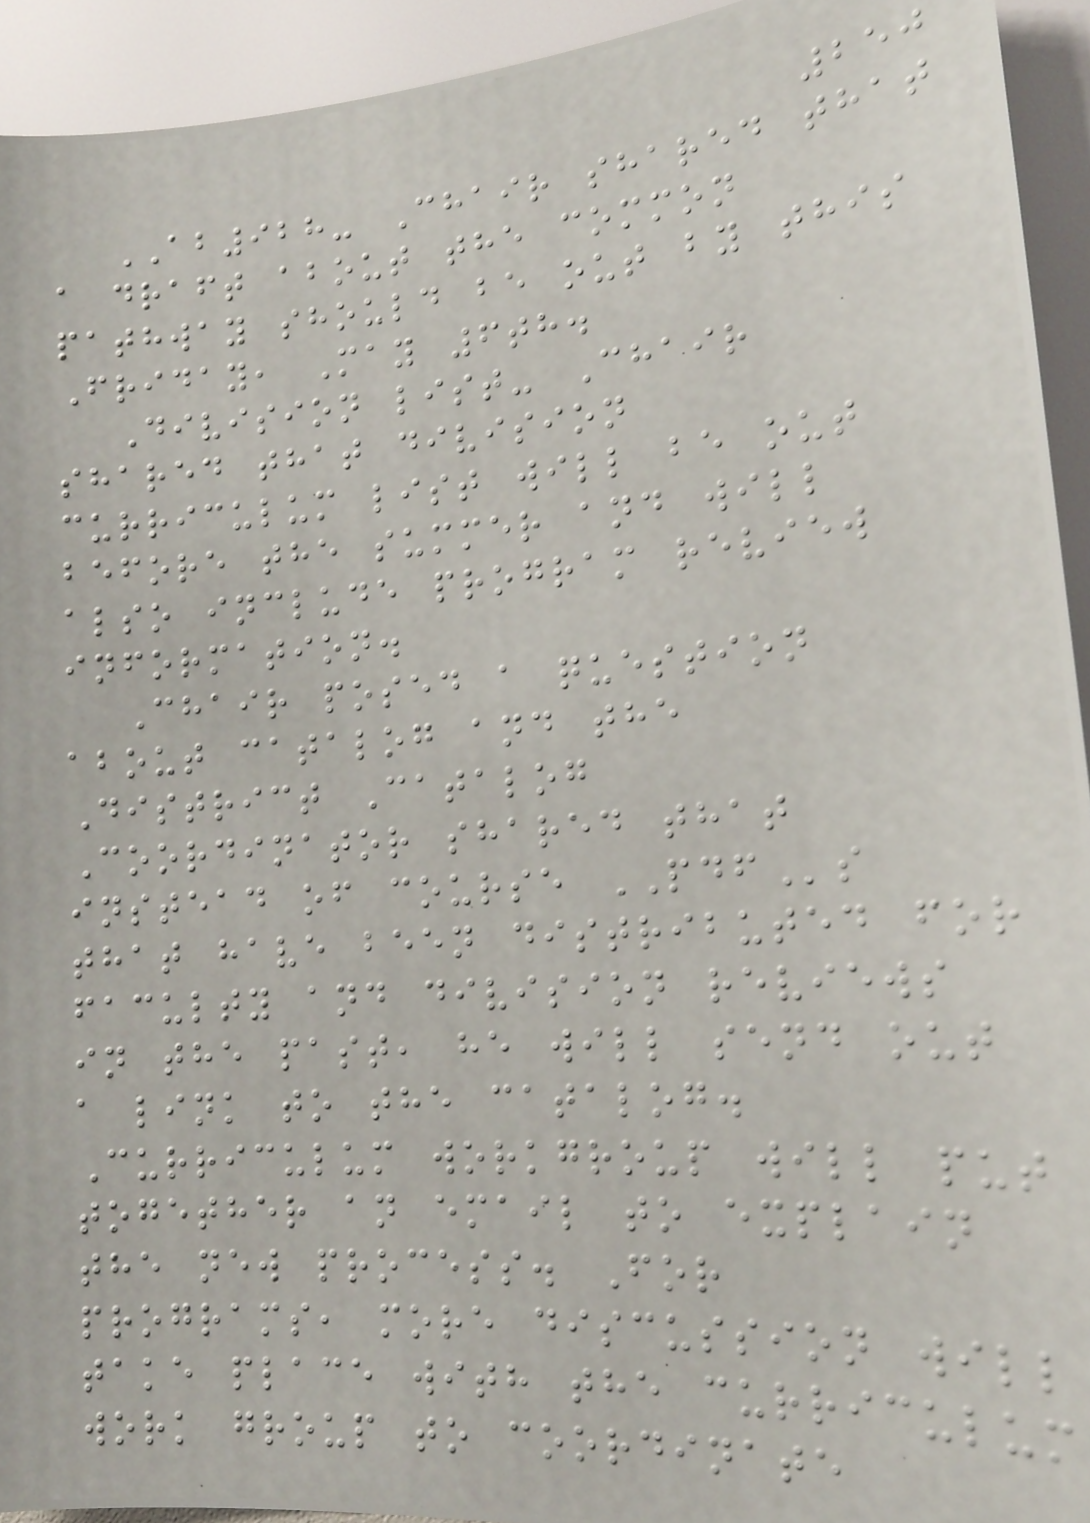250
AB928- Chair shared that
a draft about the common
pathway should be out by this
Friday, May 6th.
Division list- Chair
shared that division
curriculum list will be out
before the summer and will
also include program review
information.
Chair posed a question
about catalog and the
District Catalog
Coordinator shared that
instead of course PDFs
that have been distributed for
faculty and division reviews
in the past, he will send out
a link to the catalog.
Curriculum workgroup will put
together an email to explain
the new process. For
programs, more discussion will
take place with the curriculum
work group to coordinate
